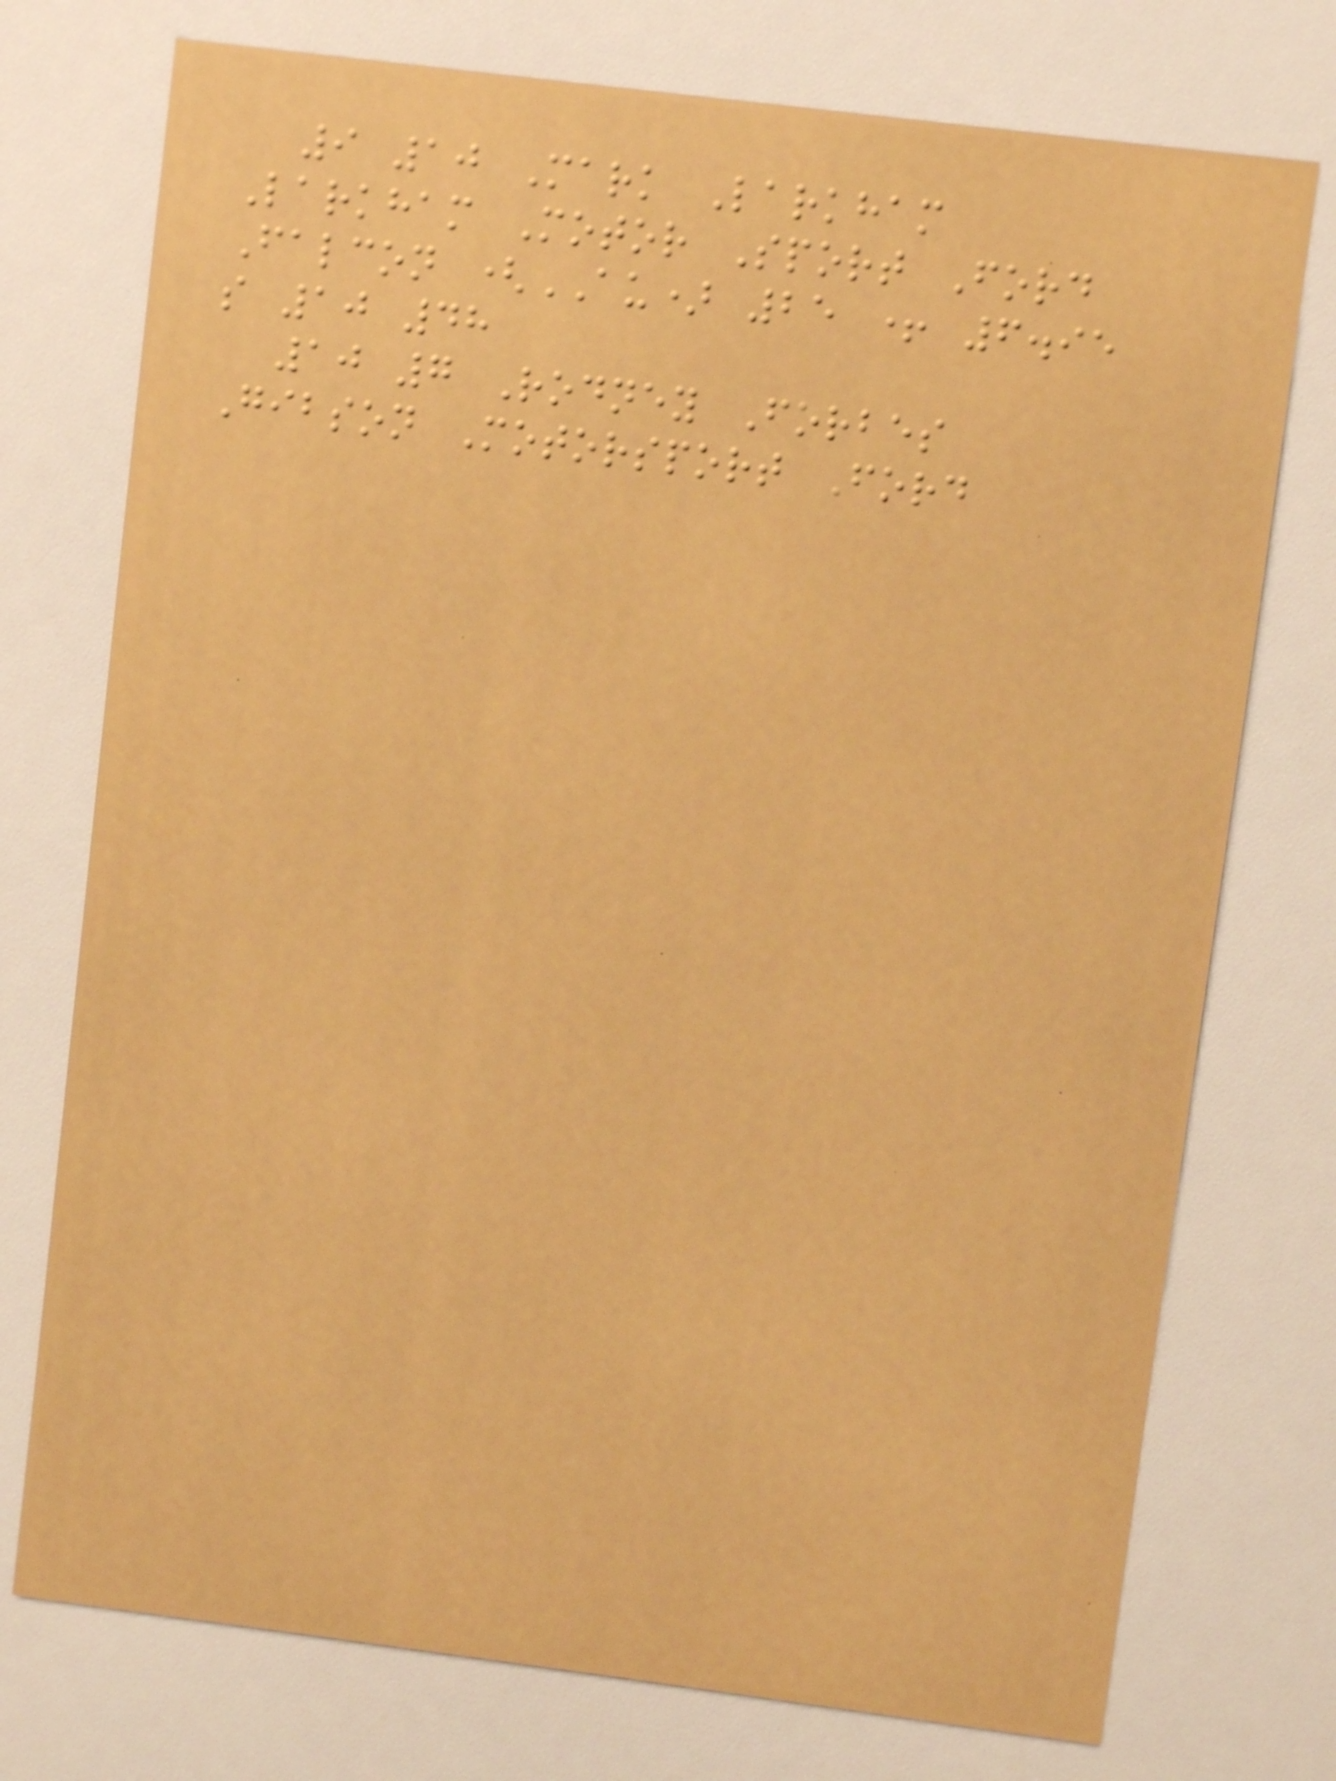9 10 Mark Larkham
Larkham Motor Sport Ford
Falcon (AU) 25 + 6.95
s 10 48
10 7 Rodney Forbes
Gibson Motorsport Ford
